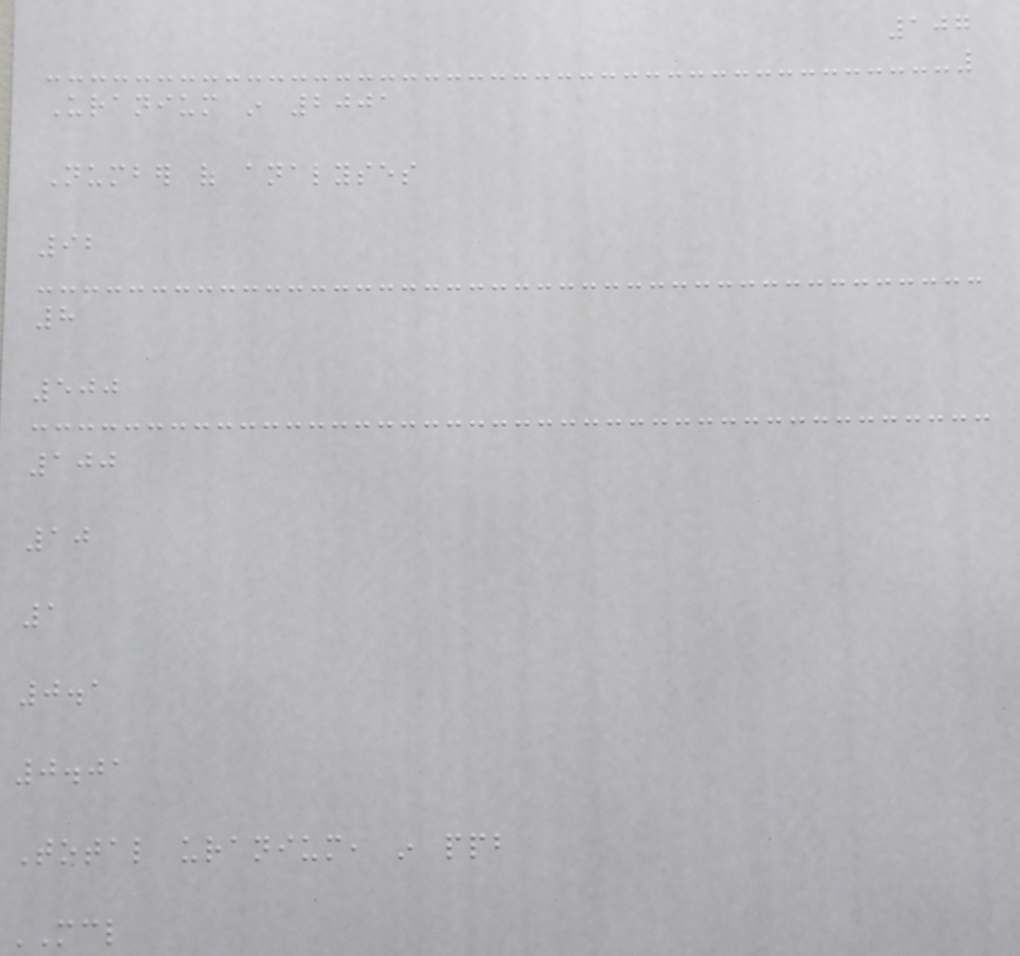107
Uranium in 2001
Number of analyses
92
8
500
100
10
1
0.1
0.01
Total uranium, in ppb
MCL
